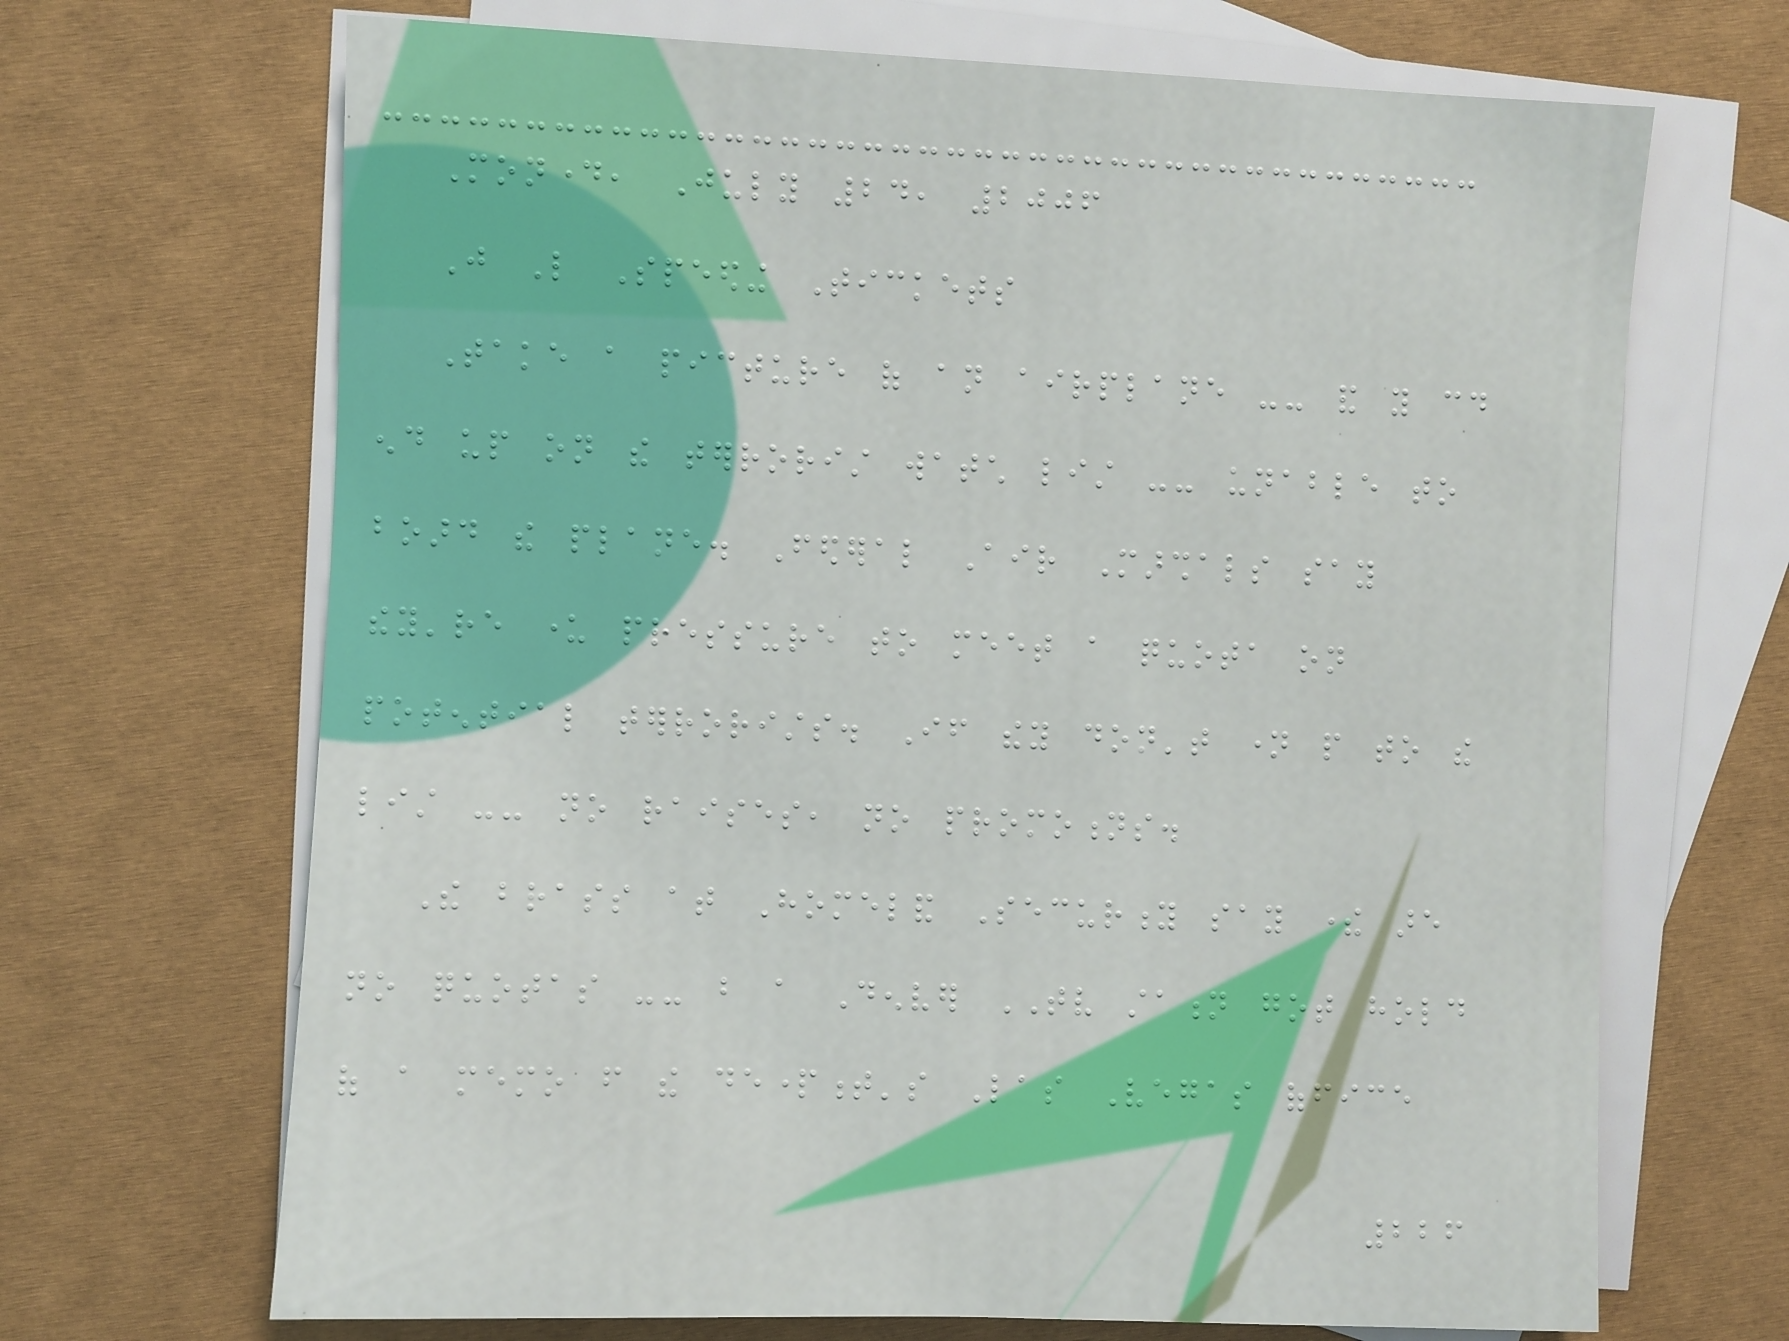Monday, July 24, 2006
Just Like Speeding Tickets
Take a picture of an airplane -- and you could
end up on the terrorist watch list -- unable to
board the plane. Federal Air Marshals say
they're under pressure to meet a quota on
potential terrorists. If they don't name people to the
list -- no raises, no promotions.
The brass at Homeland Security say there are
no quotas -- but a Denver TV station got hold
of a memo from the department's Las Vegas office
226
